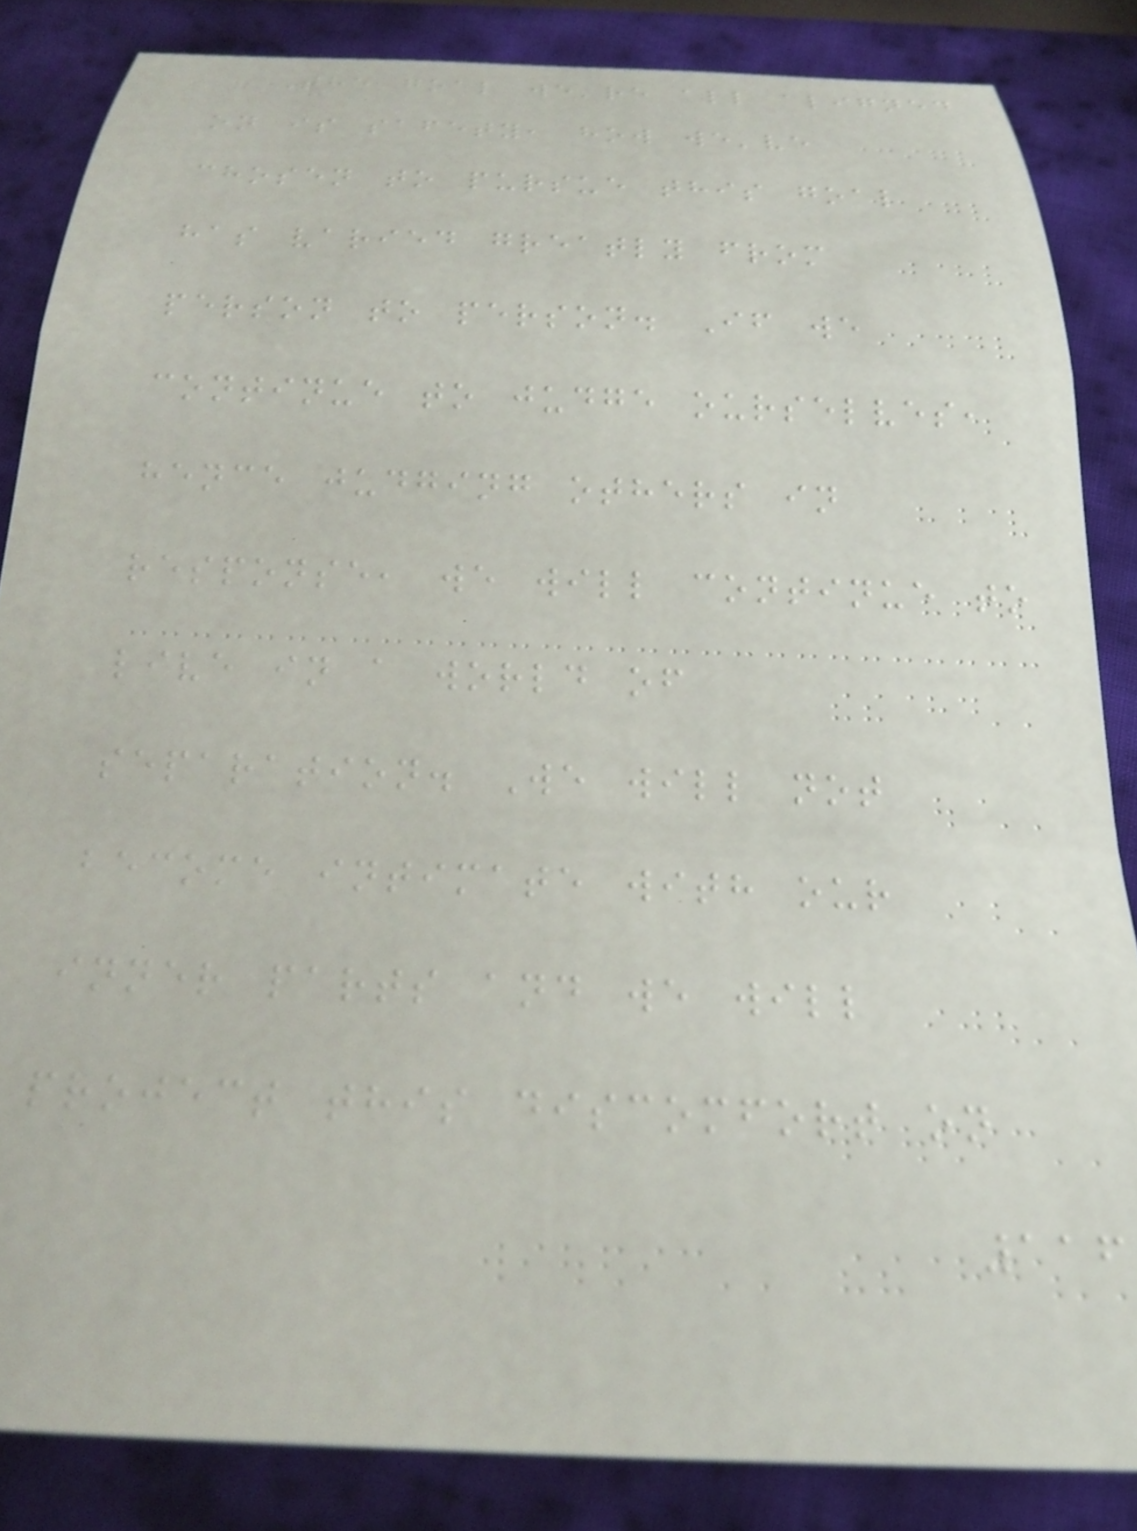The goal we're all aligned
on is safety, how we've
chosen to pursue this goal
has varied greatly from
person to person. If we
continue to judge ourselves,
hence judging others in
response, we will continue to
live in a world of
separation. We will not
become intimate with our
inner parts and we will
project this discomfort on
116
